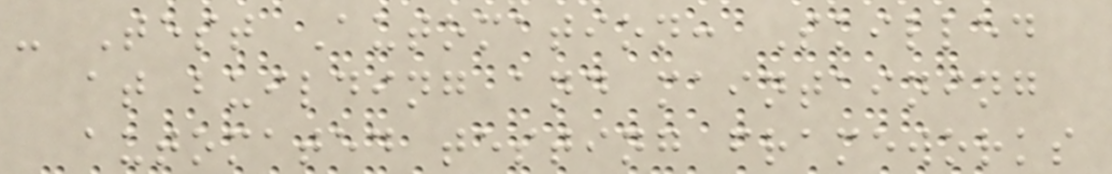- Test Automation: Skilled
at building and maintaining
automated testing frameworks
